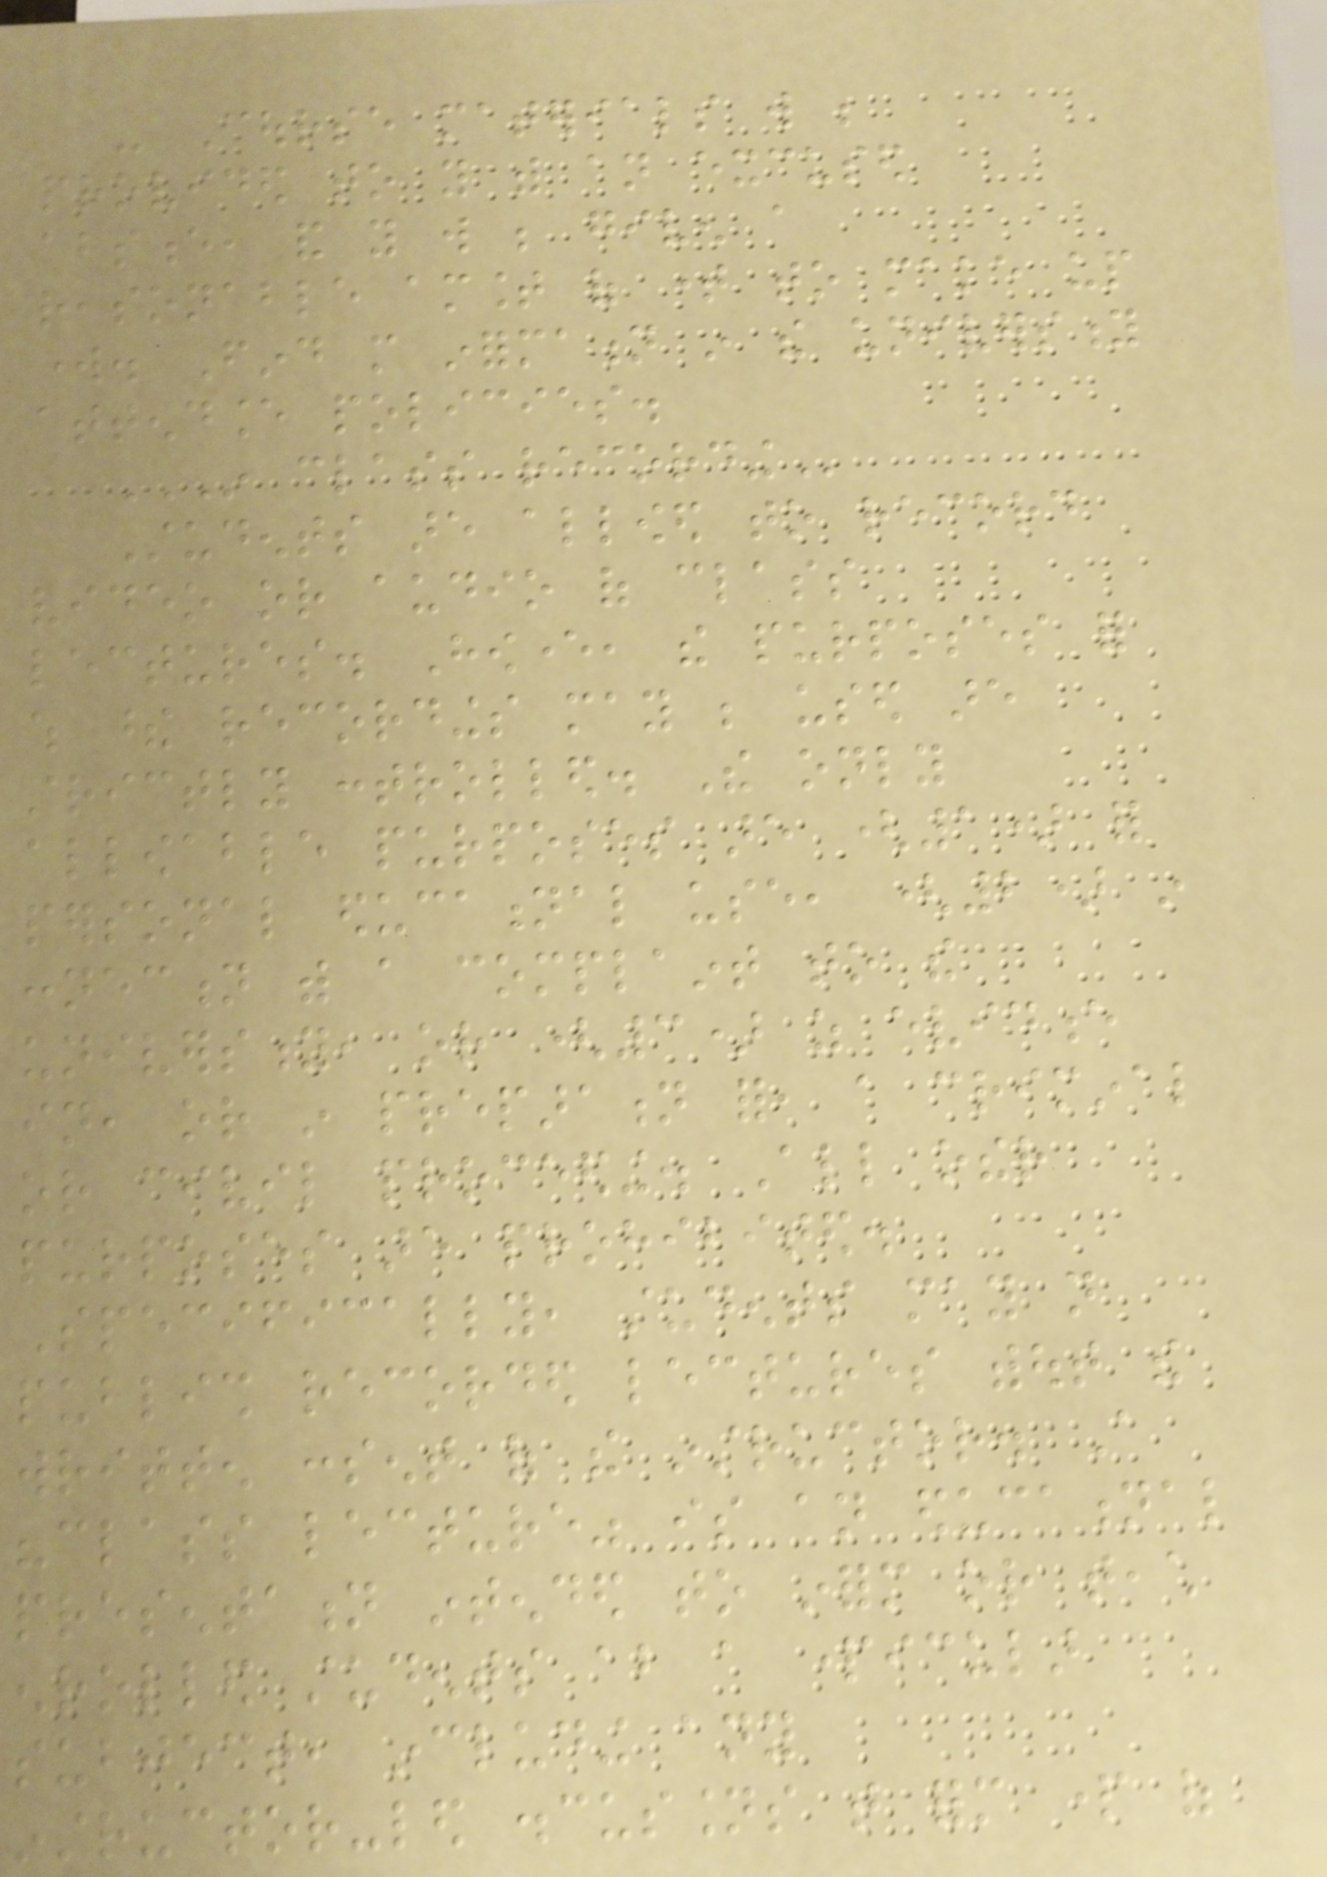- Course materials will be
provided to you with an excused
absence, and you will be given a
reasonable amount of time to make up
work. Find more information in the university
attendance policies.
IN CLASS RECORDING
Students are allowed to record
video or audio of class
lectures. However, the purposes for
which these recordings may be used are
strictly controlled. The only
allowable purposes are (1) for
personal educational use, (2) in
connection with a complaint to the
university, or (3) as evidence
in, or in preparation for, a criminal
or civil proceeding. All other
purposes are prohibited.
Specifically, students may not
publish recorded lectures without the
written consent of the instructor. A
"class lecture" is an educational
presentation intended to inform or teach
enrolled students about a particular
subject, including any
instructor-led discussions that form part of
